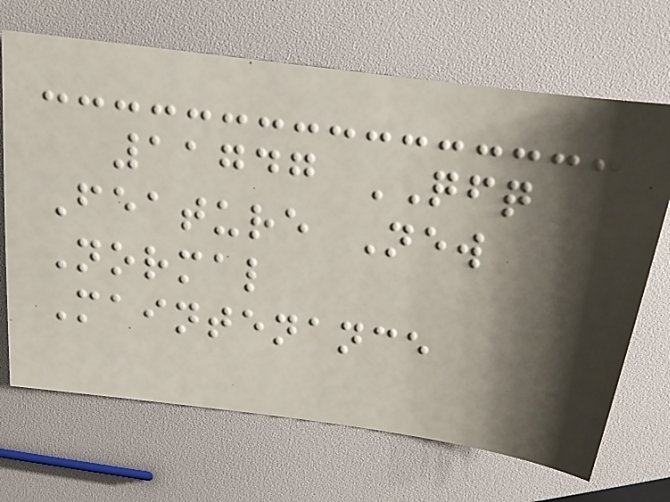11747 QFQ
Feature New
Normal
Maintenance
